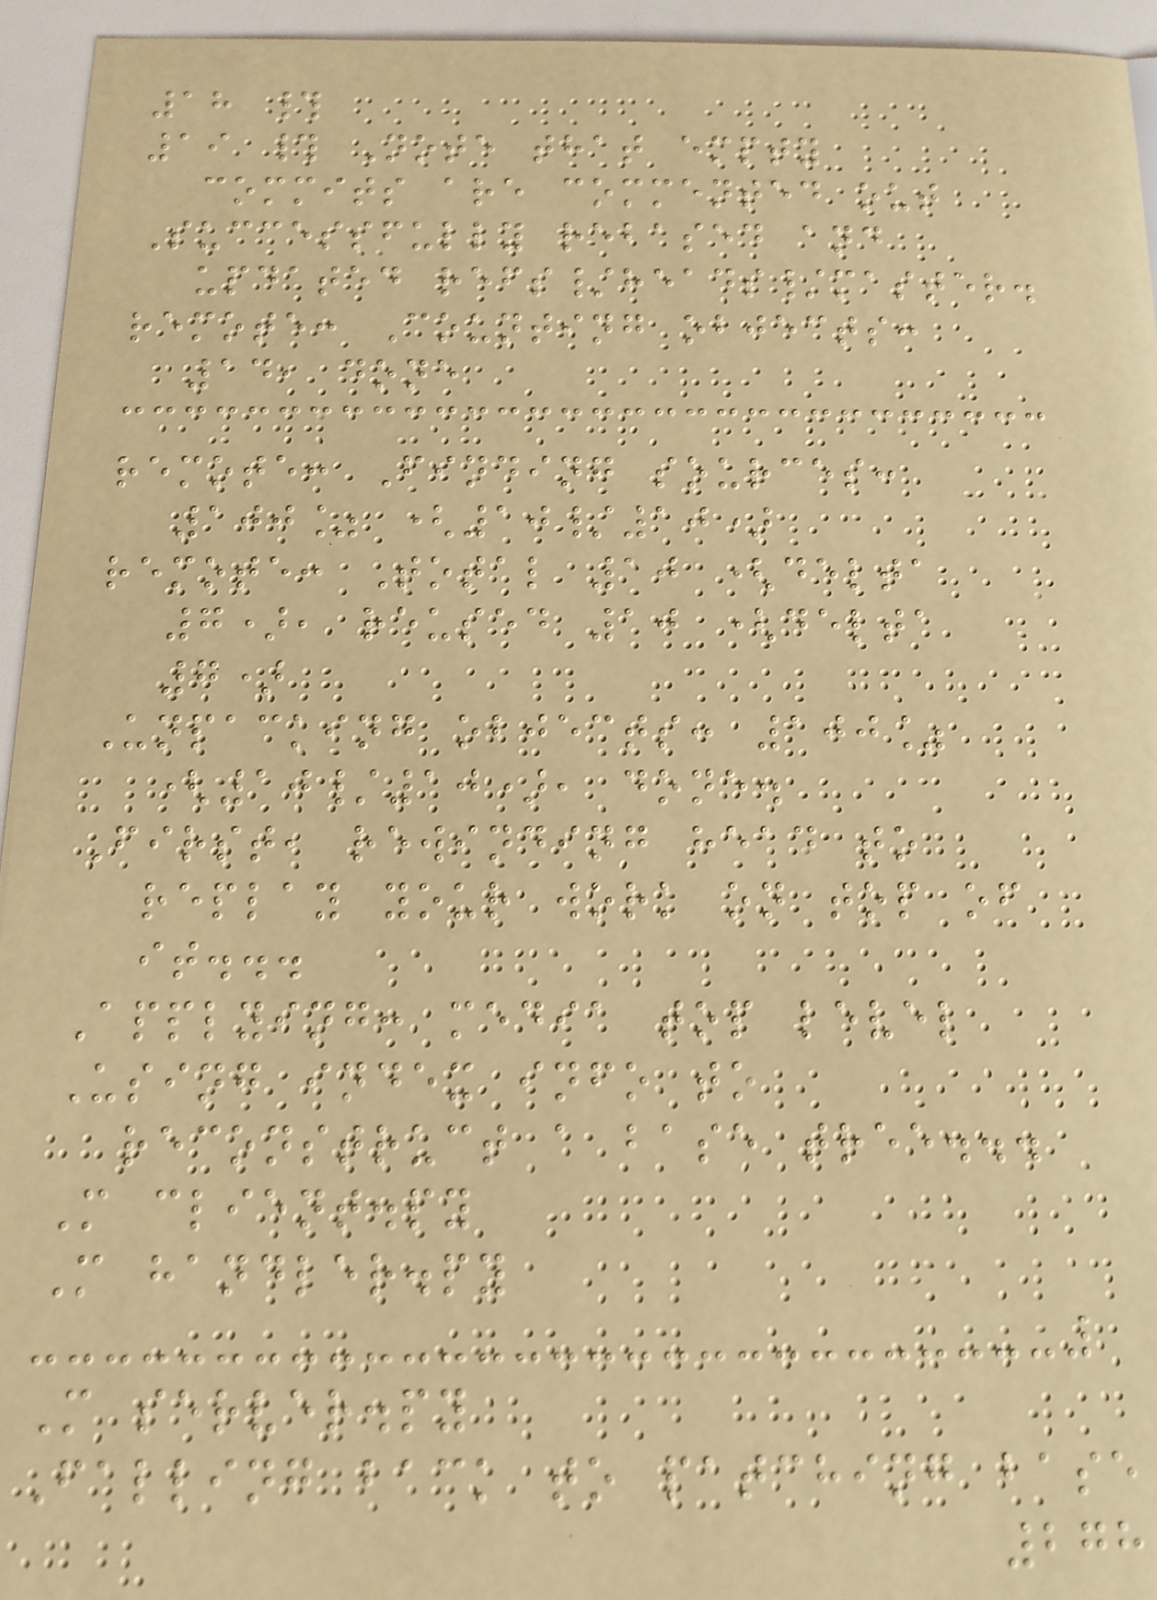18 #
19 # Note that empty
commits are commented out
Successfully rebased and
updated refs/heads/master.
remote: Counting objects:
14, done
remote: Finding sources:
100% (10/10)
remote: Total 10 (delta
7), reused 10 (delta
7)
Unpacking objects: 100%
(10/10), done.
First, rewinding head to
replay your work on top of
it...
Applying: media top level
Using index info to
reconstruct a base tree...
M client.py
M handler.py
M server.py
Falling back to patching base
278
